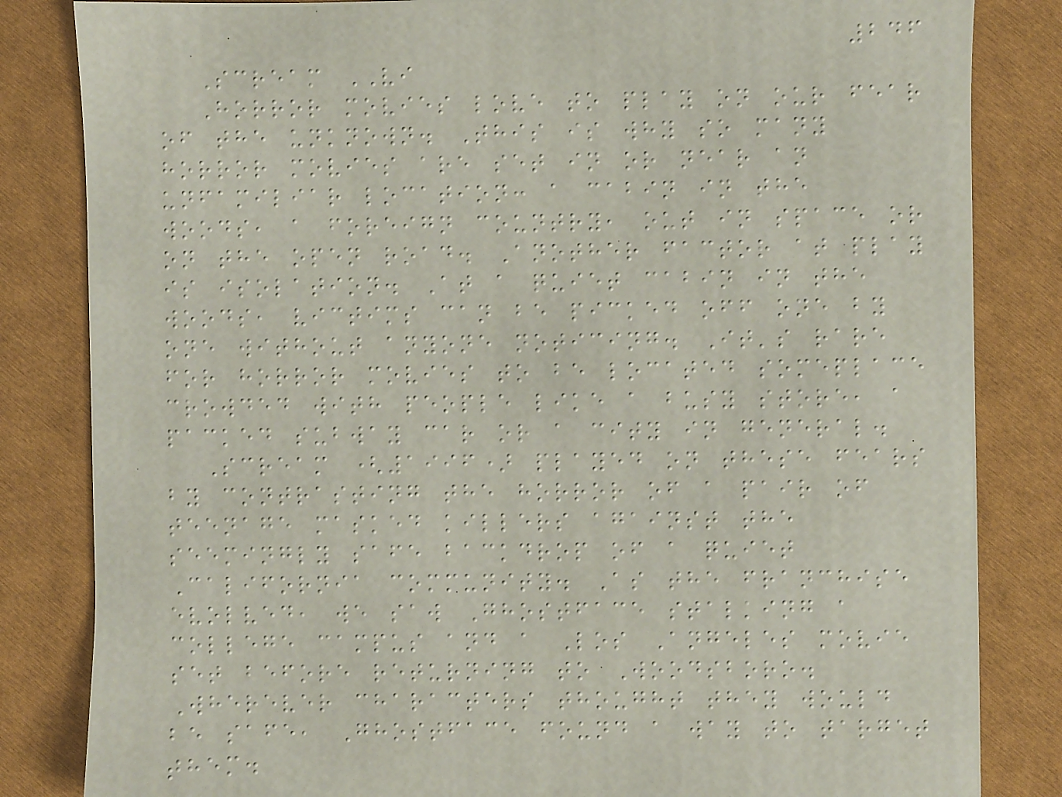246
Scream VI
Horror movies love to play on our fear
of the unknown. This is why so many
horror movies are set in or near an
unfamiliar location: a cabin in the
woods, a foreign country, out in space or
on the open road. Another factor at play
is isolation. At a quiet cabin in the
woods, victims can be picked off one by
one without anyone noticing. It's rare
for horror movies to be located someplace
crowded with people like a busy store, a
packed subway car or a city in general.
Scream (1996) played on these fears
by contrasting the horror of a pair of
teenage masked killers against the
seemingly safe backdrop of a quiet
California community. As the franchise
evolved, we saw Ghostface stalking a
college campus and a Los Angeles movie
set before returning to Woodsboro.
Wherever characters thought they would
be safe, Ghostface found a way to target
them.
